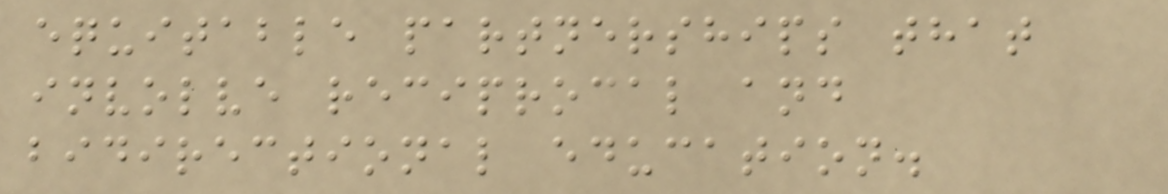equitable partnerships that
involve reciprocal and
bidirectional education.
